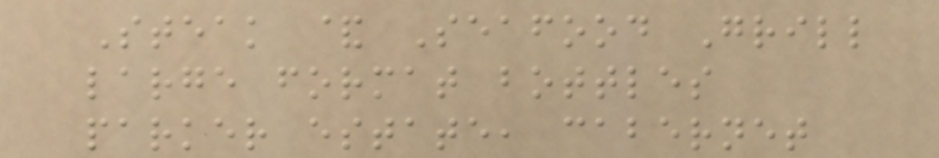Steak & Seafood Grill
large format bottles
parker estate, cabernet
